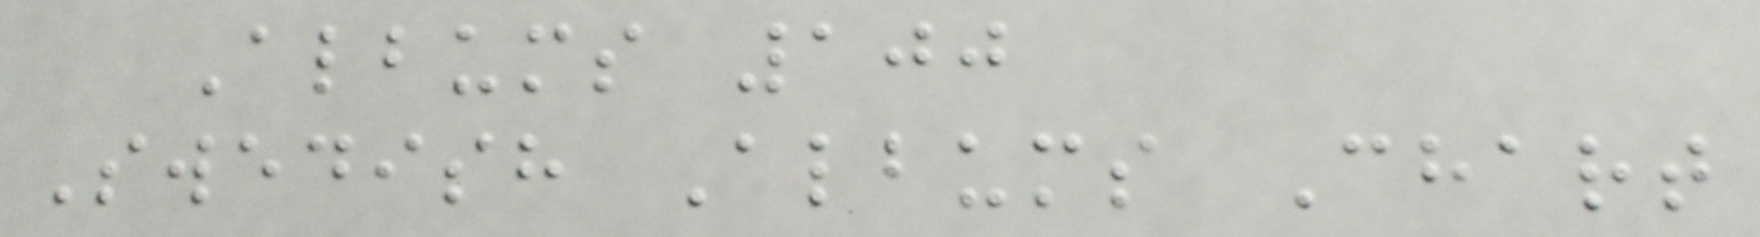Albums 100
Swedish Albums Chart
